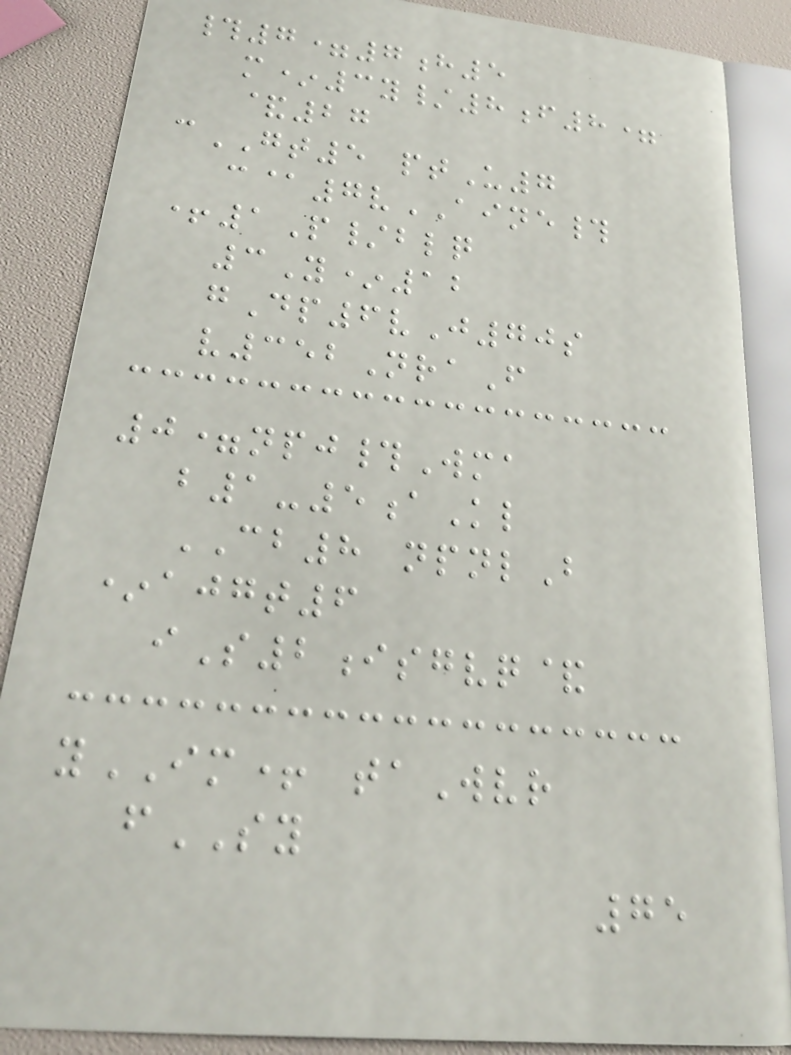#7=7h5
m*3y/8f8=
&27
cGT5 ptU7
c@7vAINE#
+1P/blq
3Y*12
gDp6vJ70s
v352NraF
0=npj#Wma
b1-5aKl
CB8 npnlB
*ajgt6
iS2isgvq&
yIM+ taWvr
fSY
75
